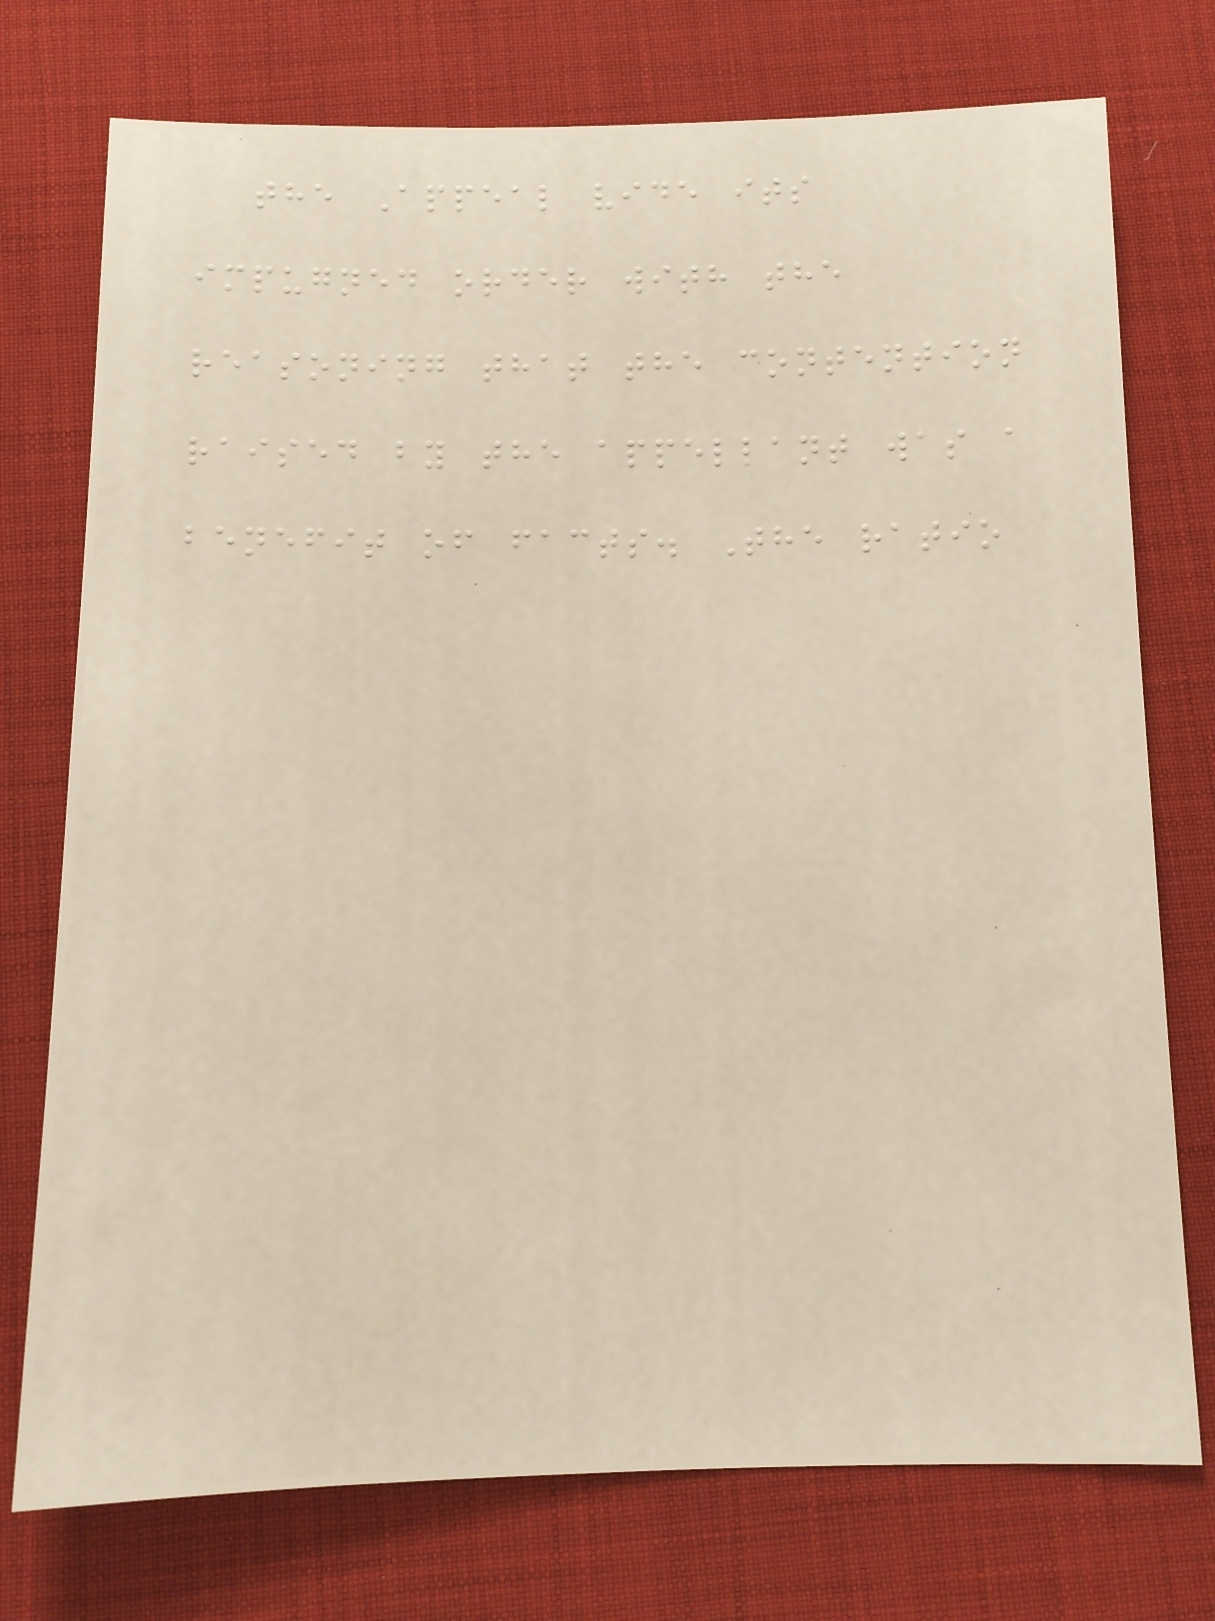the Appeal vide its
impugned order with the
reasoning that the contention
raised by the appellant was a
benefit of facts. The ratio
